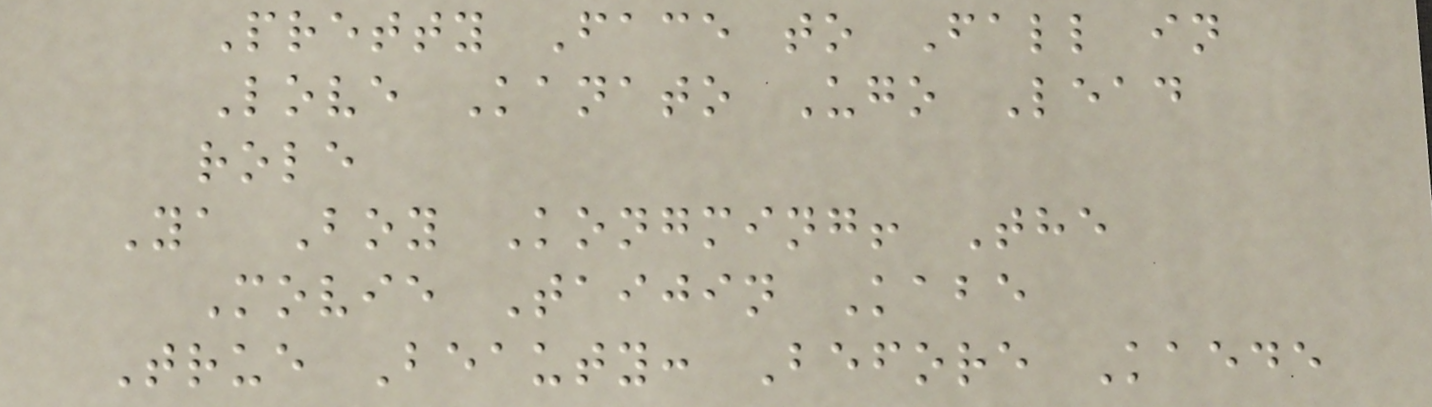Pretty Face to Fall in
Love Kanato Ugo Lead
role
Ya Boy Kongming! The
Movie Taijin Kabe
True Beauty: Before Kaede
